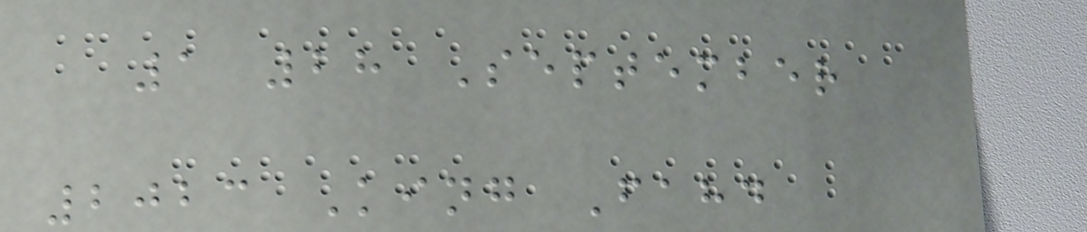1 28 September
2023 King Fahd
